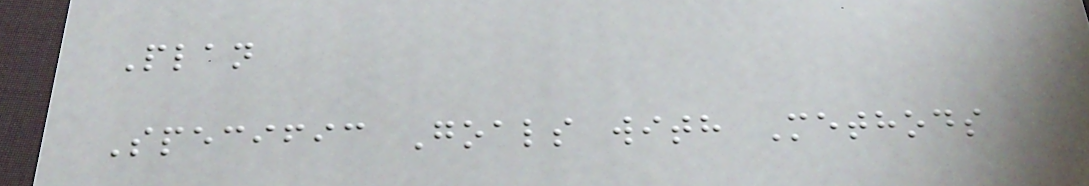Plan
Specific Goals with Methods
